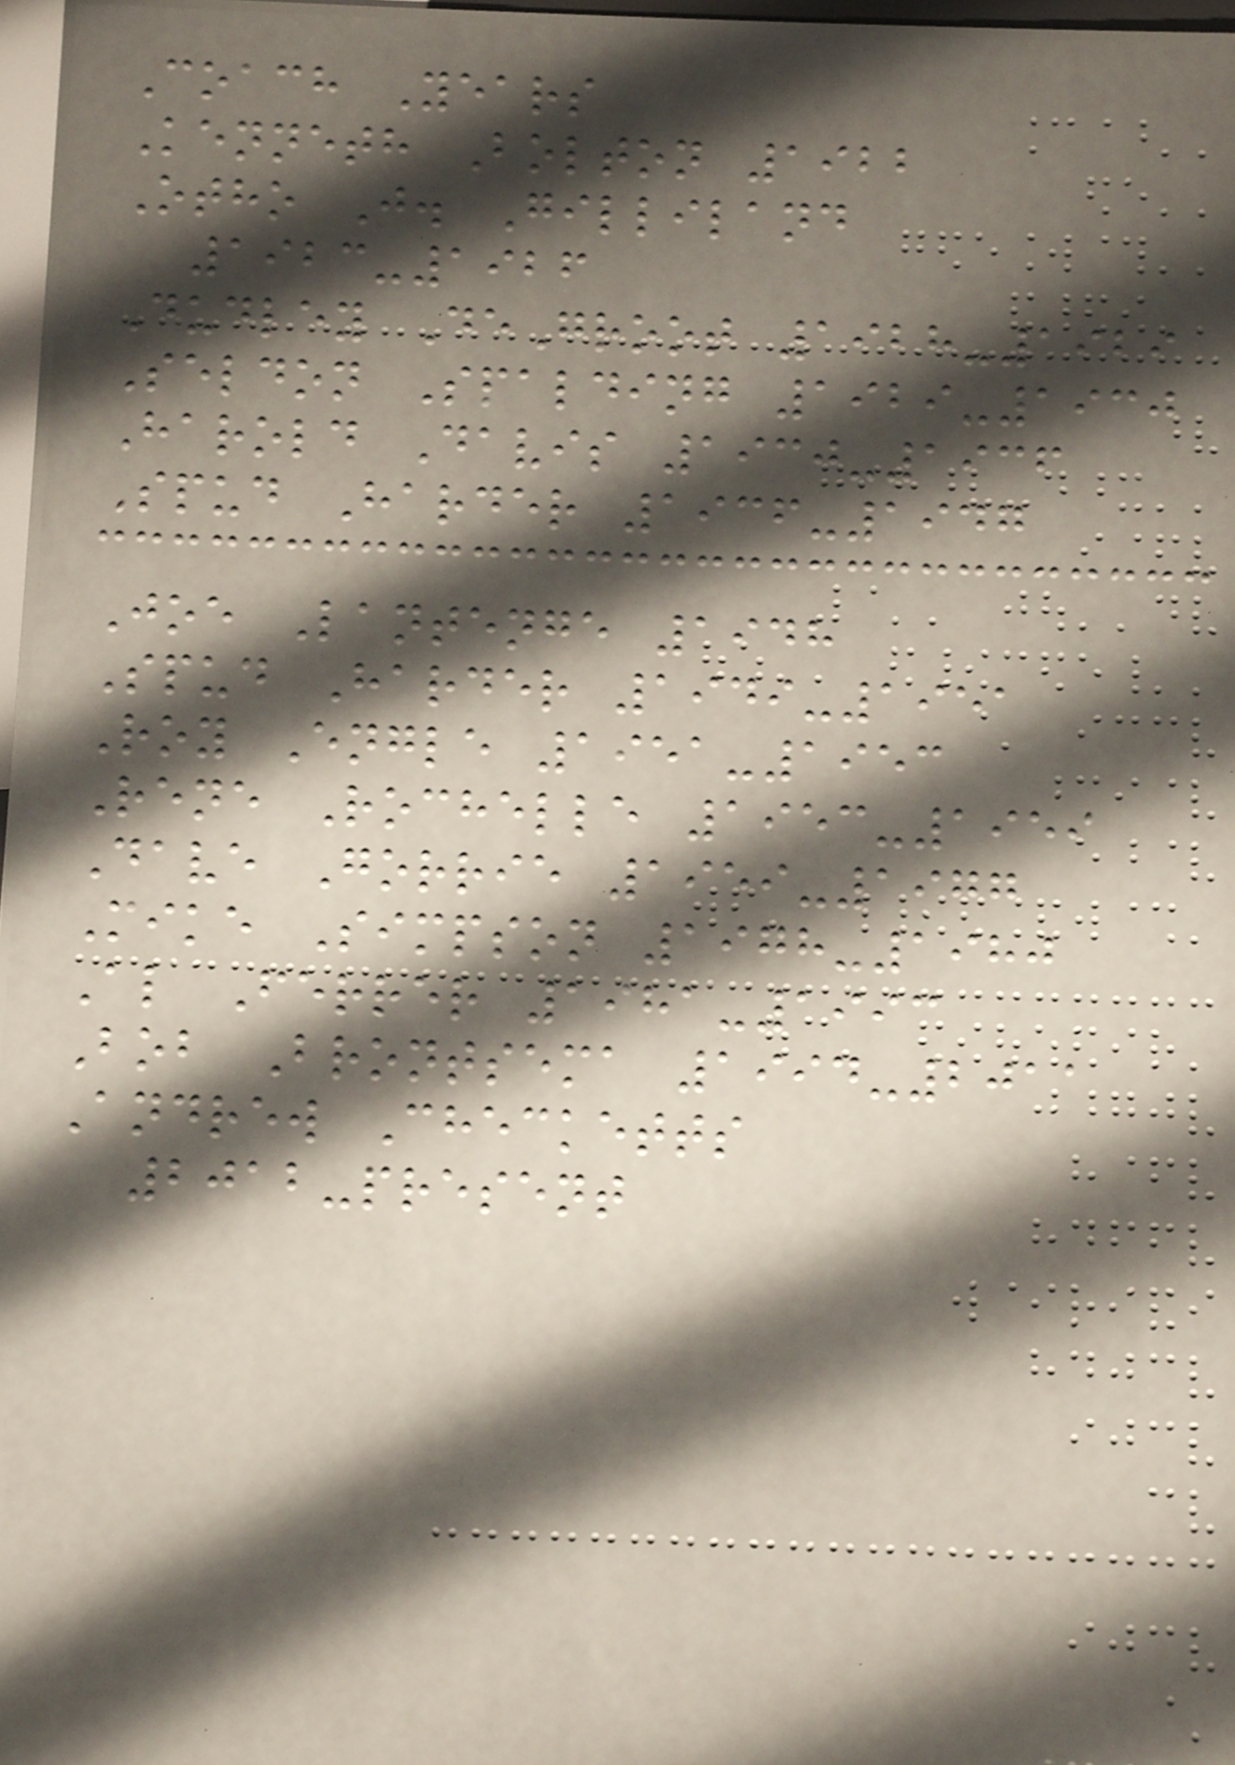Coach Years
Kenneth Bolton 1922
Otho J. Gilliland
1923-1926
Dudley DeGroot 1928-1929
Seldon Spalding 1929-1930
Harold Davis 1930-1936
Spud Harder 1936-1947
Joe Lantenge 1948
Spud Harder 1949-1951
Roy Engle 1951-1953
Rene Rochelle 1953-1959
Dave Gorrie 1959-1977
Mike Simpson 1978-1980
Al Ferrer 1981-1993
Bob Brontsema 1994-2011
Andrew Checketts
2012-present
